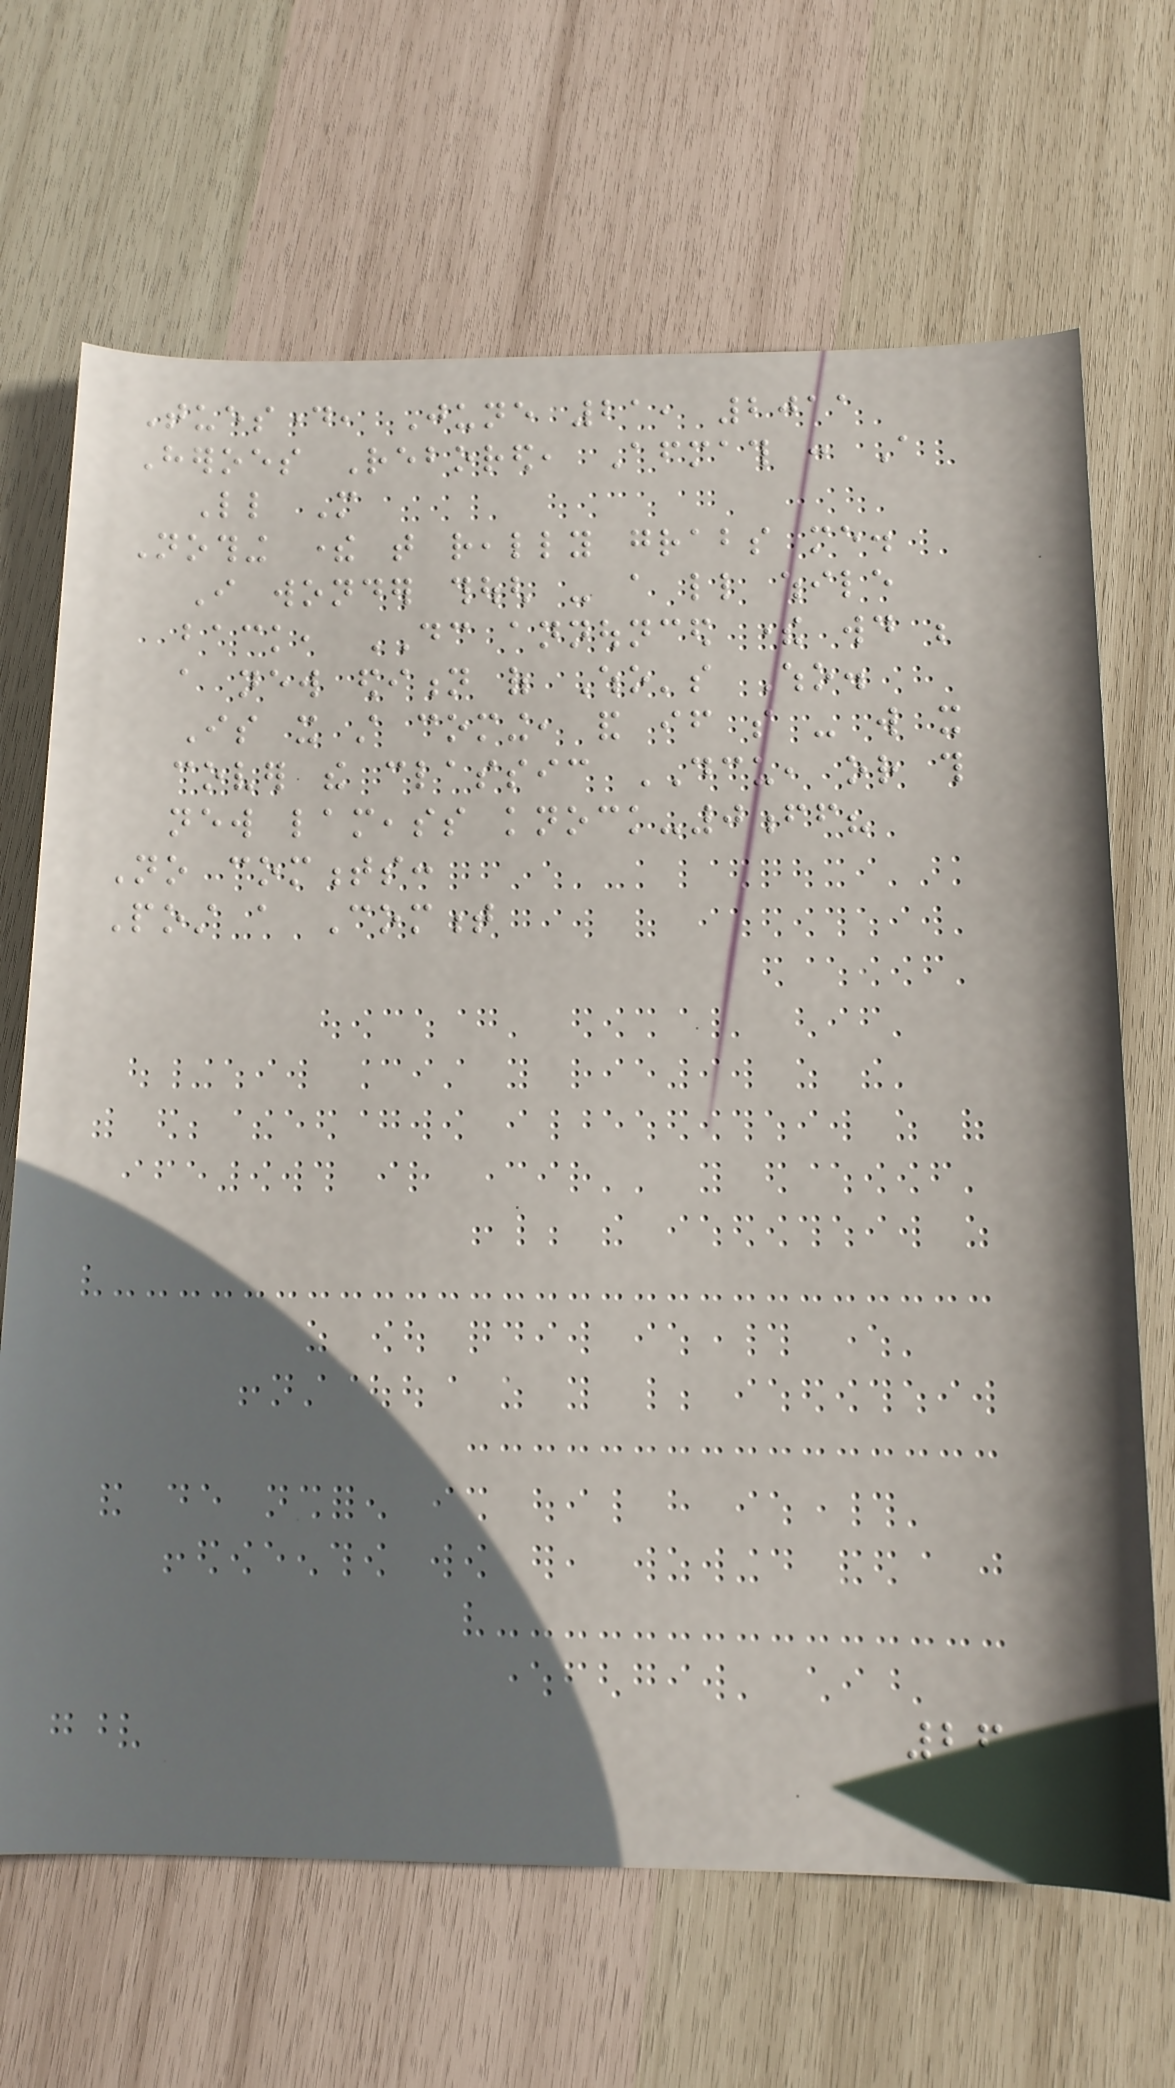Tuesday, June 21, 2011
Heroes Rebored, Aftermath : A
Little More
Nothing there that really grabs me.
I wonder though - a little while
back, DC announced there would be
a new edition of Who's Who.
Is it still coming, and if so - will it
cover the classic DCU, or this
new lameass knock-0ff?
No comments:
Post a Comment
26
